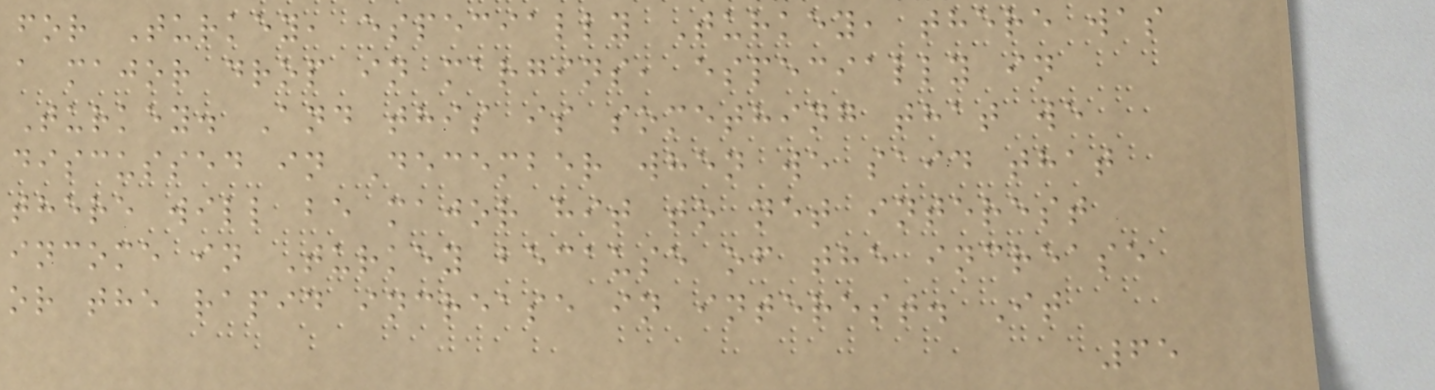for Turkey, especially Turkey, there was
a major drop in margins, especially in
Turkey. And this is something that we
discussed in December when we said that
there will be major hit to net interest
income in Turkey because of the increase
or the rapid increase in interest. It
65
